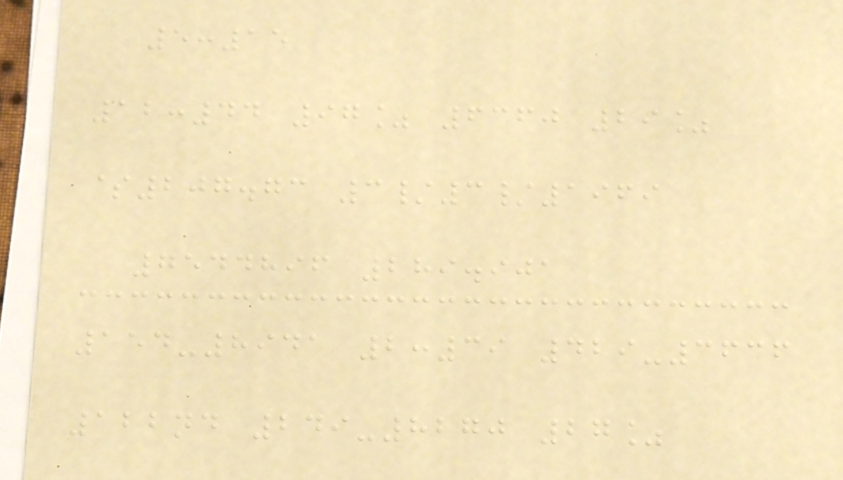5:15
12:44 97% 6360 29%
$207.73 3/3/1969
7544896 289.901
154-8941 2:39 429-3636
122nd 249-8270 27%
